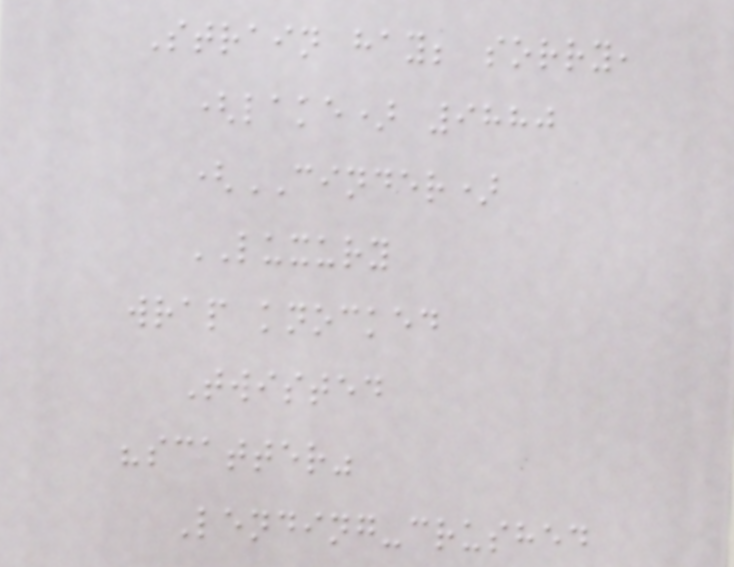Strain hay; sorry,
(lake) 9880
(CINDER)
LUXURY
wrap knocked
Twisted
"scatter"
Lending-crushed
